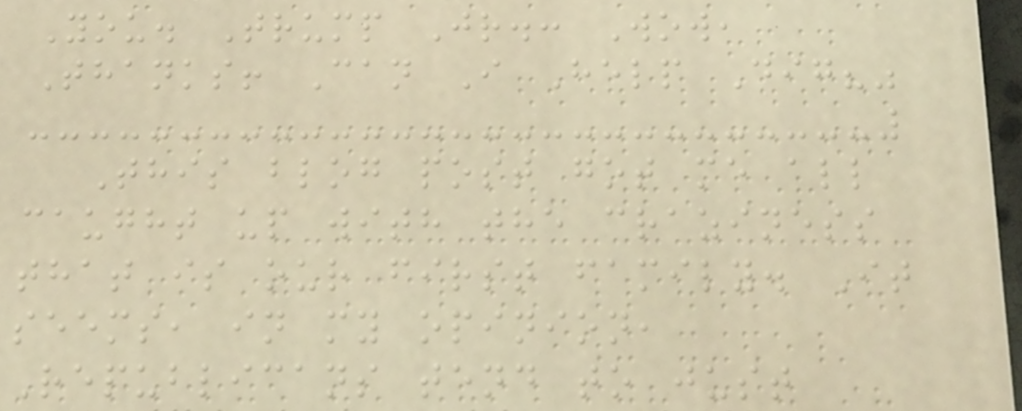You. Trump Jr.: Wow,
Thanks! Can I Help Dig?"
This blog post got me all
caught up with the craziness
that is our first family. It
seems, in my opinion,
Republicans tend to just
